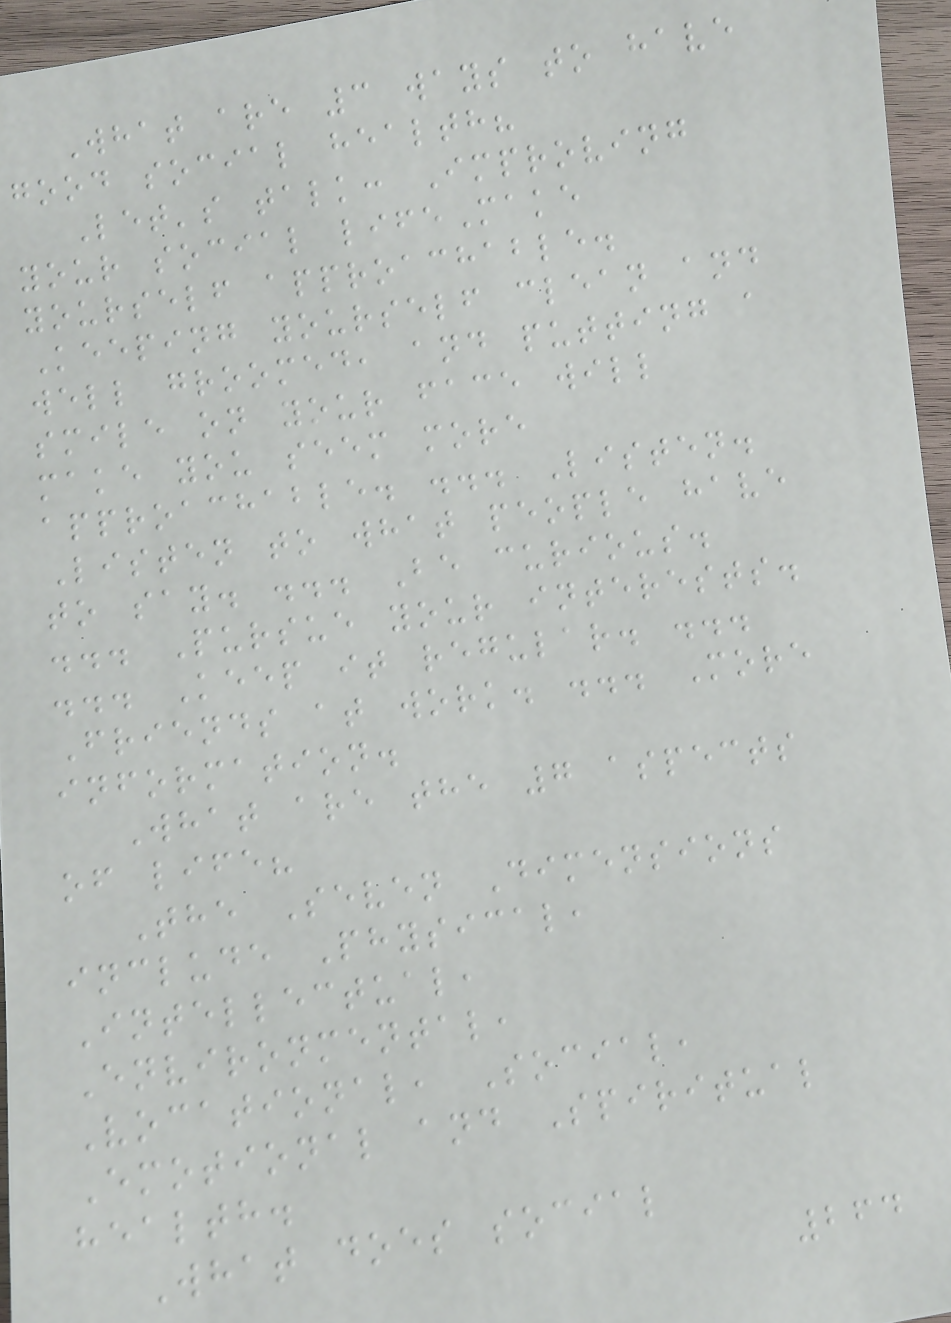What are 3 ways to have
good social health?
Let's talk: Improving
your social lifeMake
yourself approachable.
Keeping yourself clean and
well groomed, and putting a
smile on your face will
make you seem more
approachable. ... Listen.
Listen to what people have
to say. ... Be curious.
... Pursue your interests.
... Keep it regular. ...
Friends at work. ... More
information.
What are the 7 aspects
of life?
The Seven Dimensions
include Physical,
Intellectual,
Environmental,
Vocational, Social,
Emotional and Spiritual
health.
What does social
264
